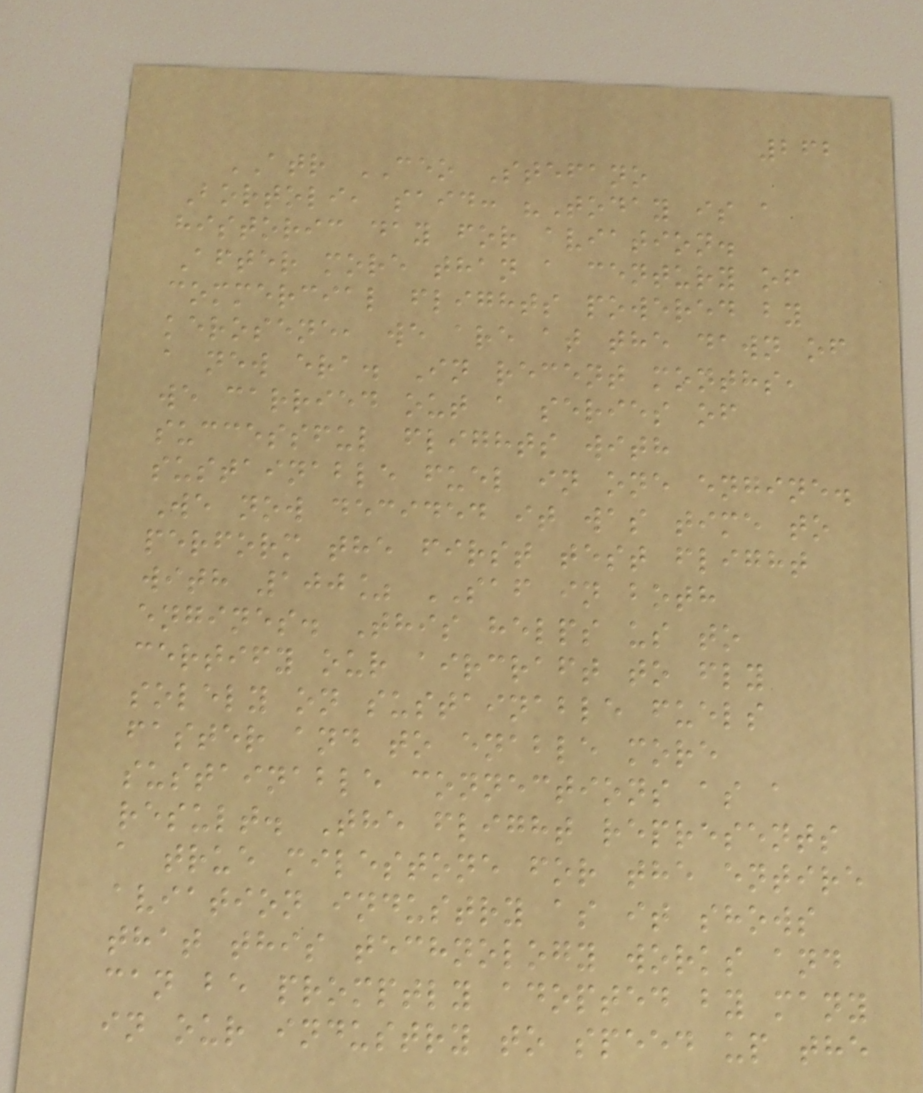262
ATR CEO Stefano
Bortoli, said: "Today is a
historic day for aviation.
After more than a century of
commercial flights powered by
kerosene, we are at the dawn of
a new era. In recent months,
we carried out a series of
successful flights with
sustainable fuel in one engine.
We now decided it was time to
perform the first test flight
with 100% SAF in both
engines. This helps us to
certify our aircraft to fly
solely on sustainable fuels
faster and to enable more
sustainable connections as a
result. The flight represents
a true milestone for the entire
aviation industry as it shows
that this technology works and
can be promptly adopted by many
in our industry to speed up the
